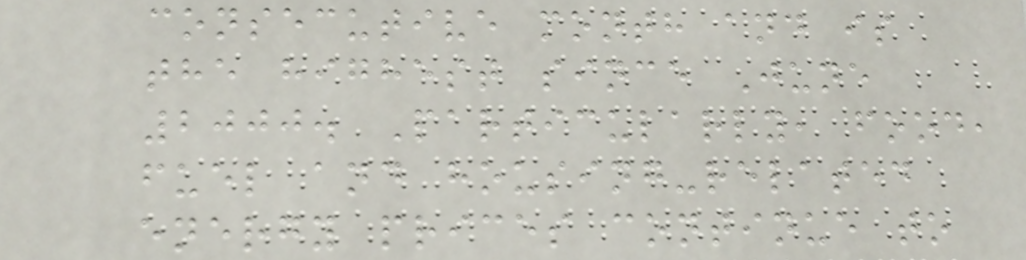consecutive month and is
the highest since June
2000. Particularly, food,
fuel and housing-related
energy prices continue to
